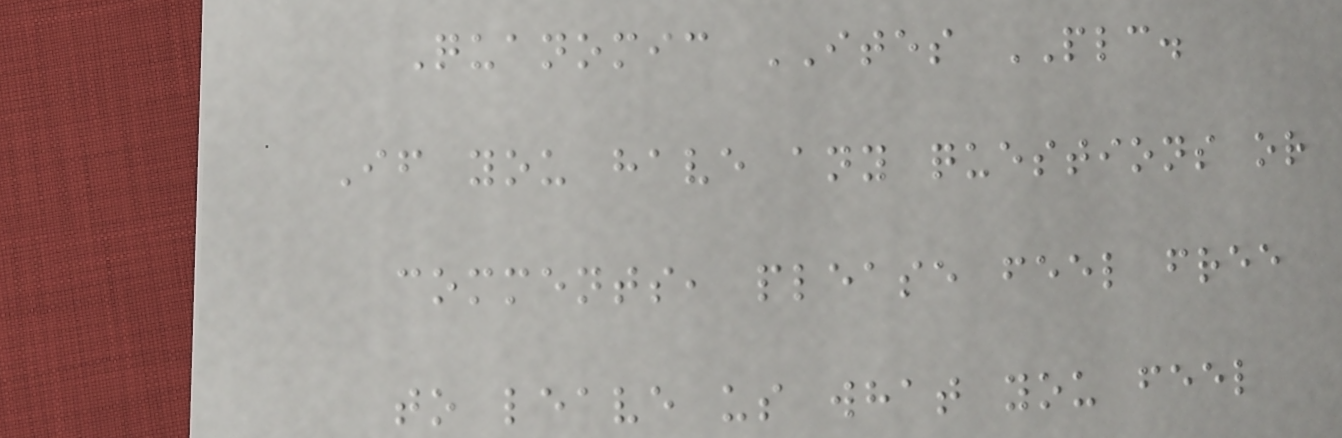Quanomic ITES PLC.
If you have any questions or
comments, please feel free
to leave us what you feel
